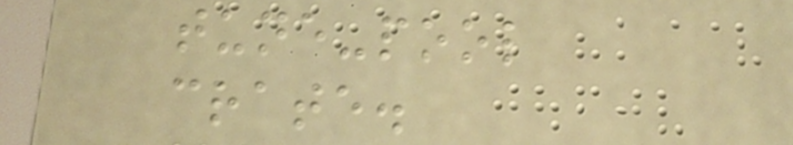tune-pool
crate.
